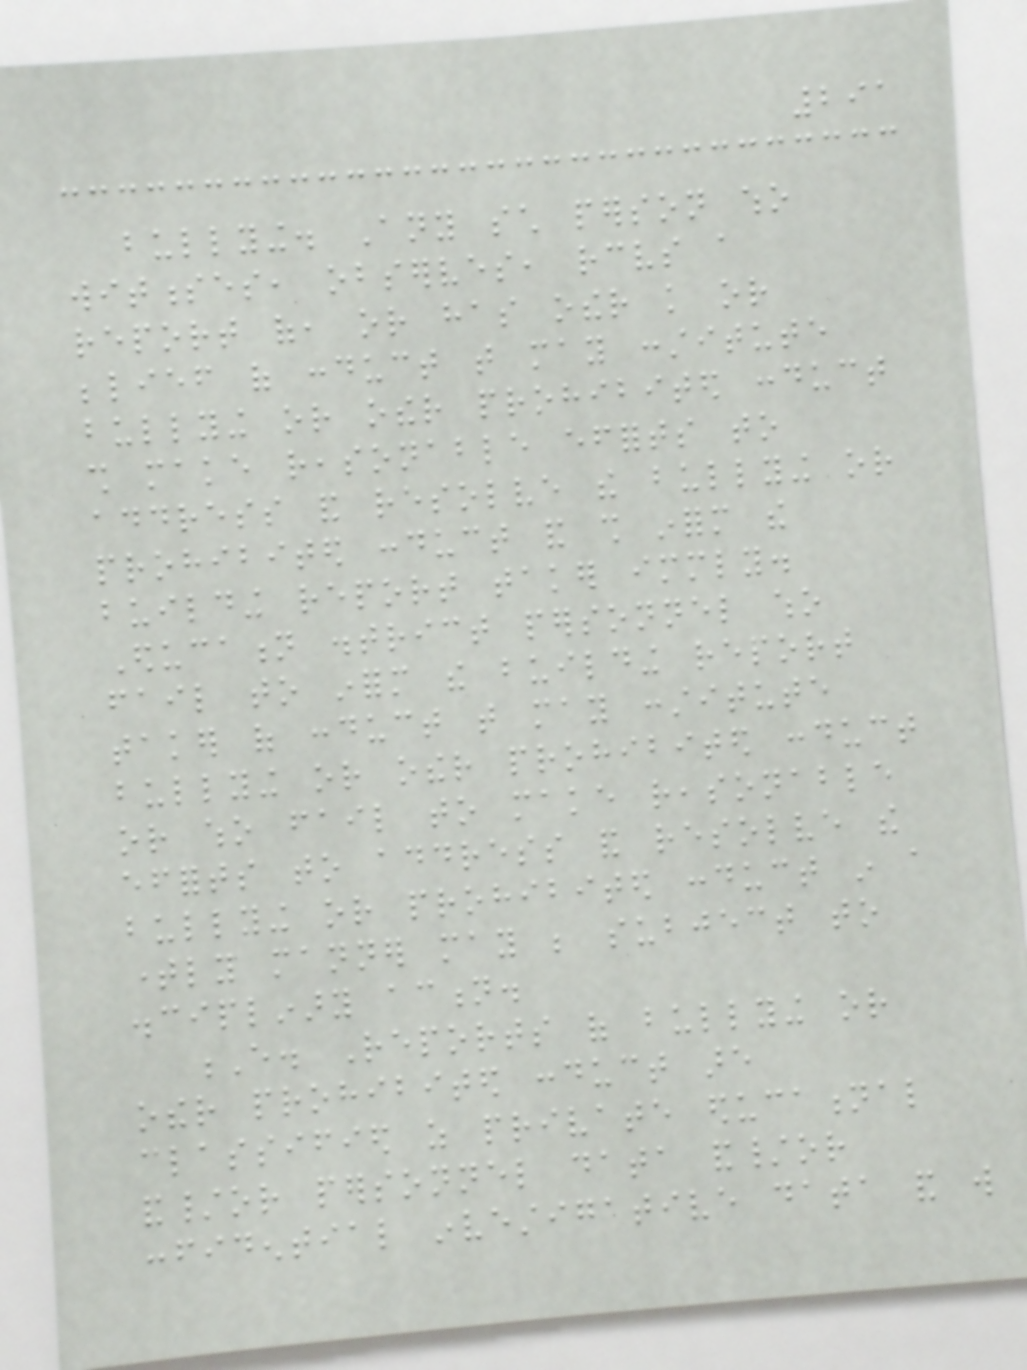291
bullying. Any such person who
witnesses, observes, receives a
report of, or has other knowledge or
belief of conduct that may constitute
bullying or other prohibited conduct
shall make reasonable efforts to
address and resolve the bullying or
prohibited conduct and shall inform the
building report taker immediately.
Education district personnel who
fail to inform the building report
taker of conduct that may constitute
bullying or other prohibited conduct
or who fail to make reasonable
efforts to address and resolve the
bullying or prohibited conduct in a
timely manner may be subject to
disciplinary action.
E. Reports of bullying or
other prohibited conduct are
classified as private educational
and/or personnel data and/or
confidential investigative data and will
